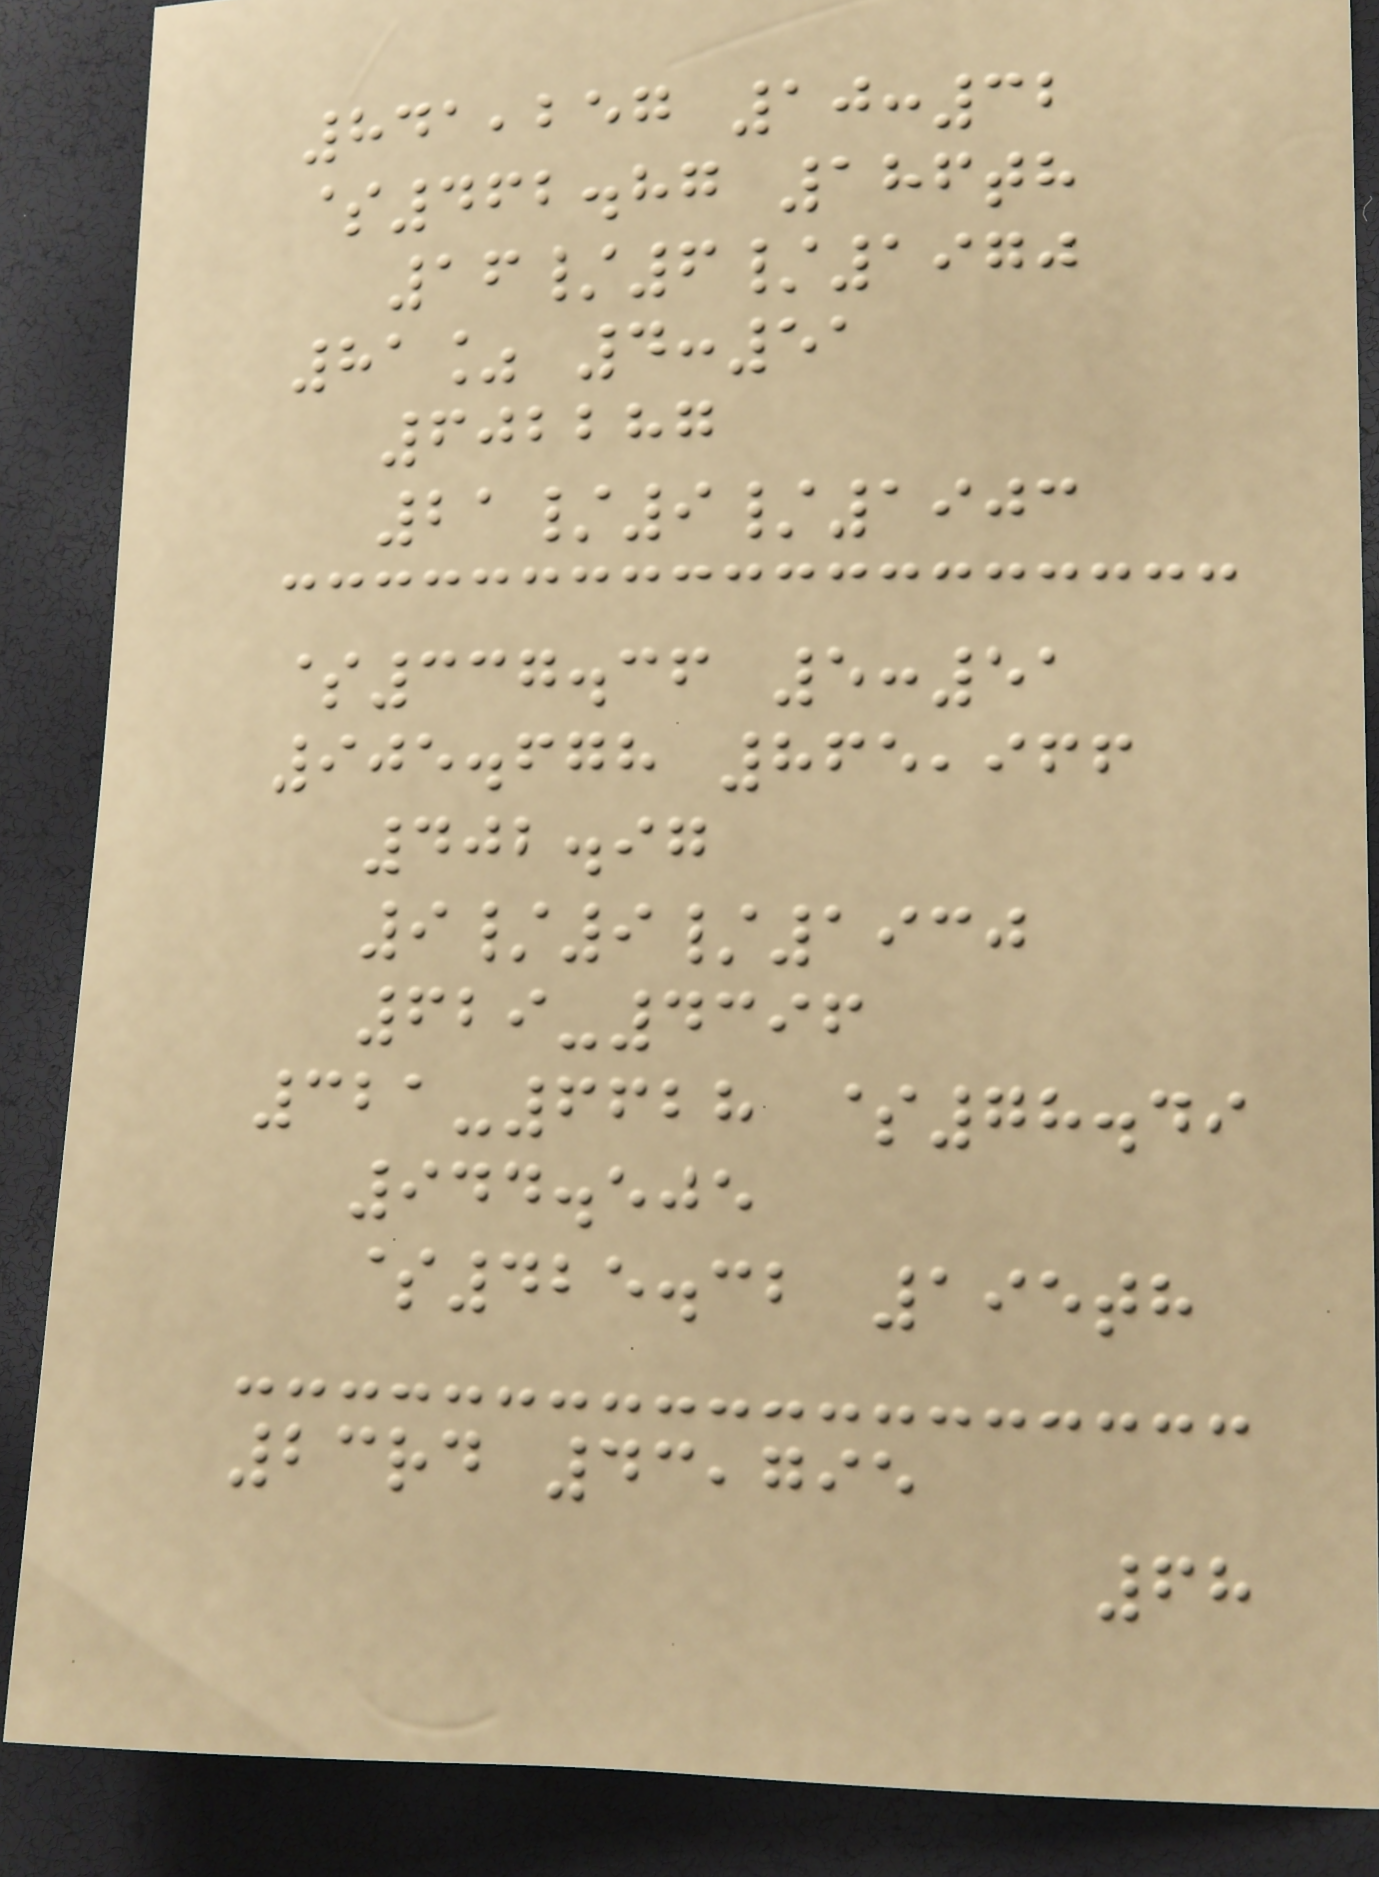841,257 10:32
$462.87 186th
16/6/1970
81% 4:51
602287
21/9/1903
$337.36 5:51
905.678 865,966
402.97
9/9/1930
629-4396
321-6628 $78.49
944.505
$425.32 195th
23rd 43,795
68
